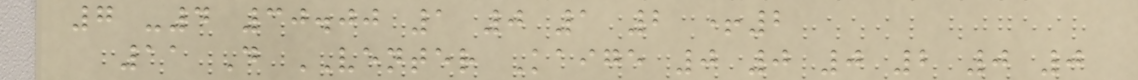7 -4 30.00 1 0 1 2 +2
11 D VENTER Kaige 0 0 0 2 0 0
